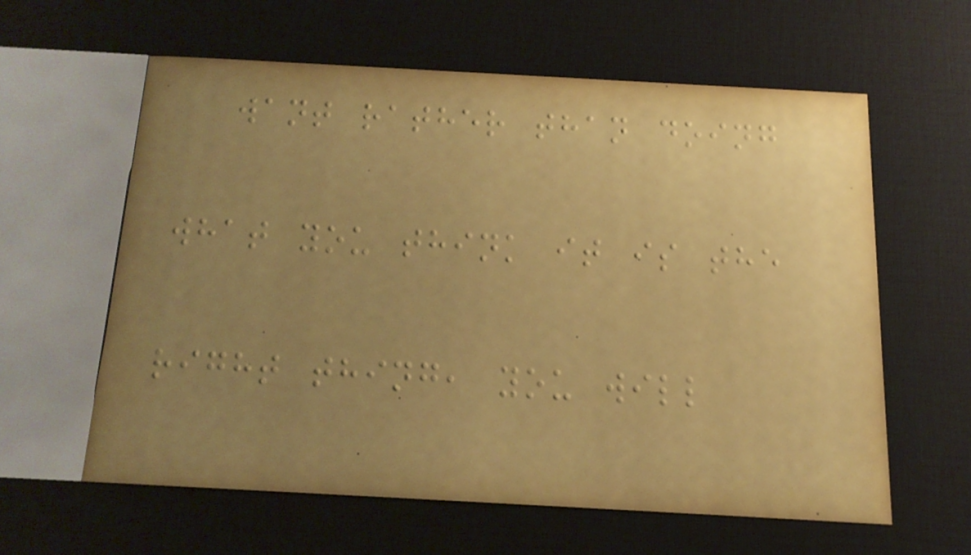want rather than doing
what you think it is the
right thing, you will
